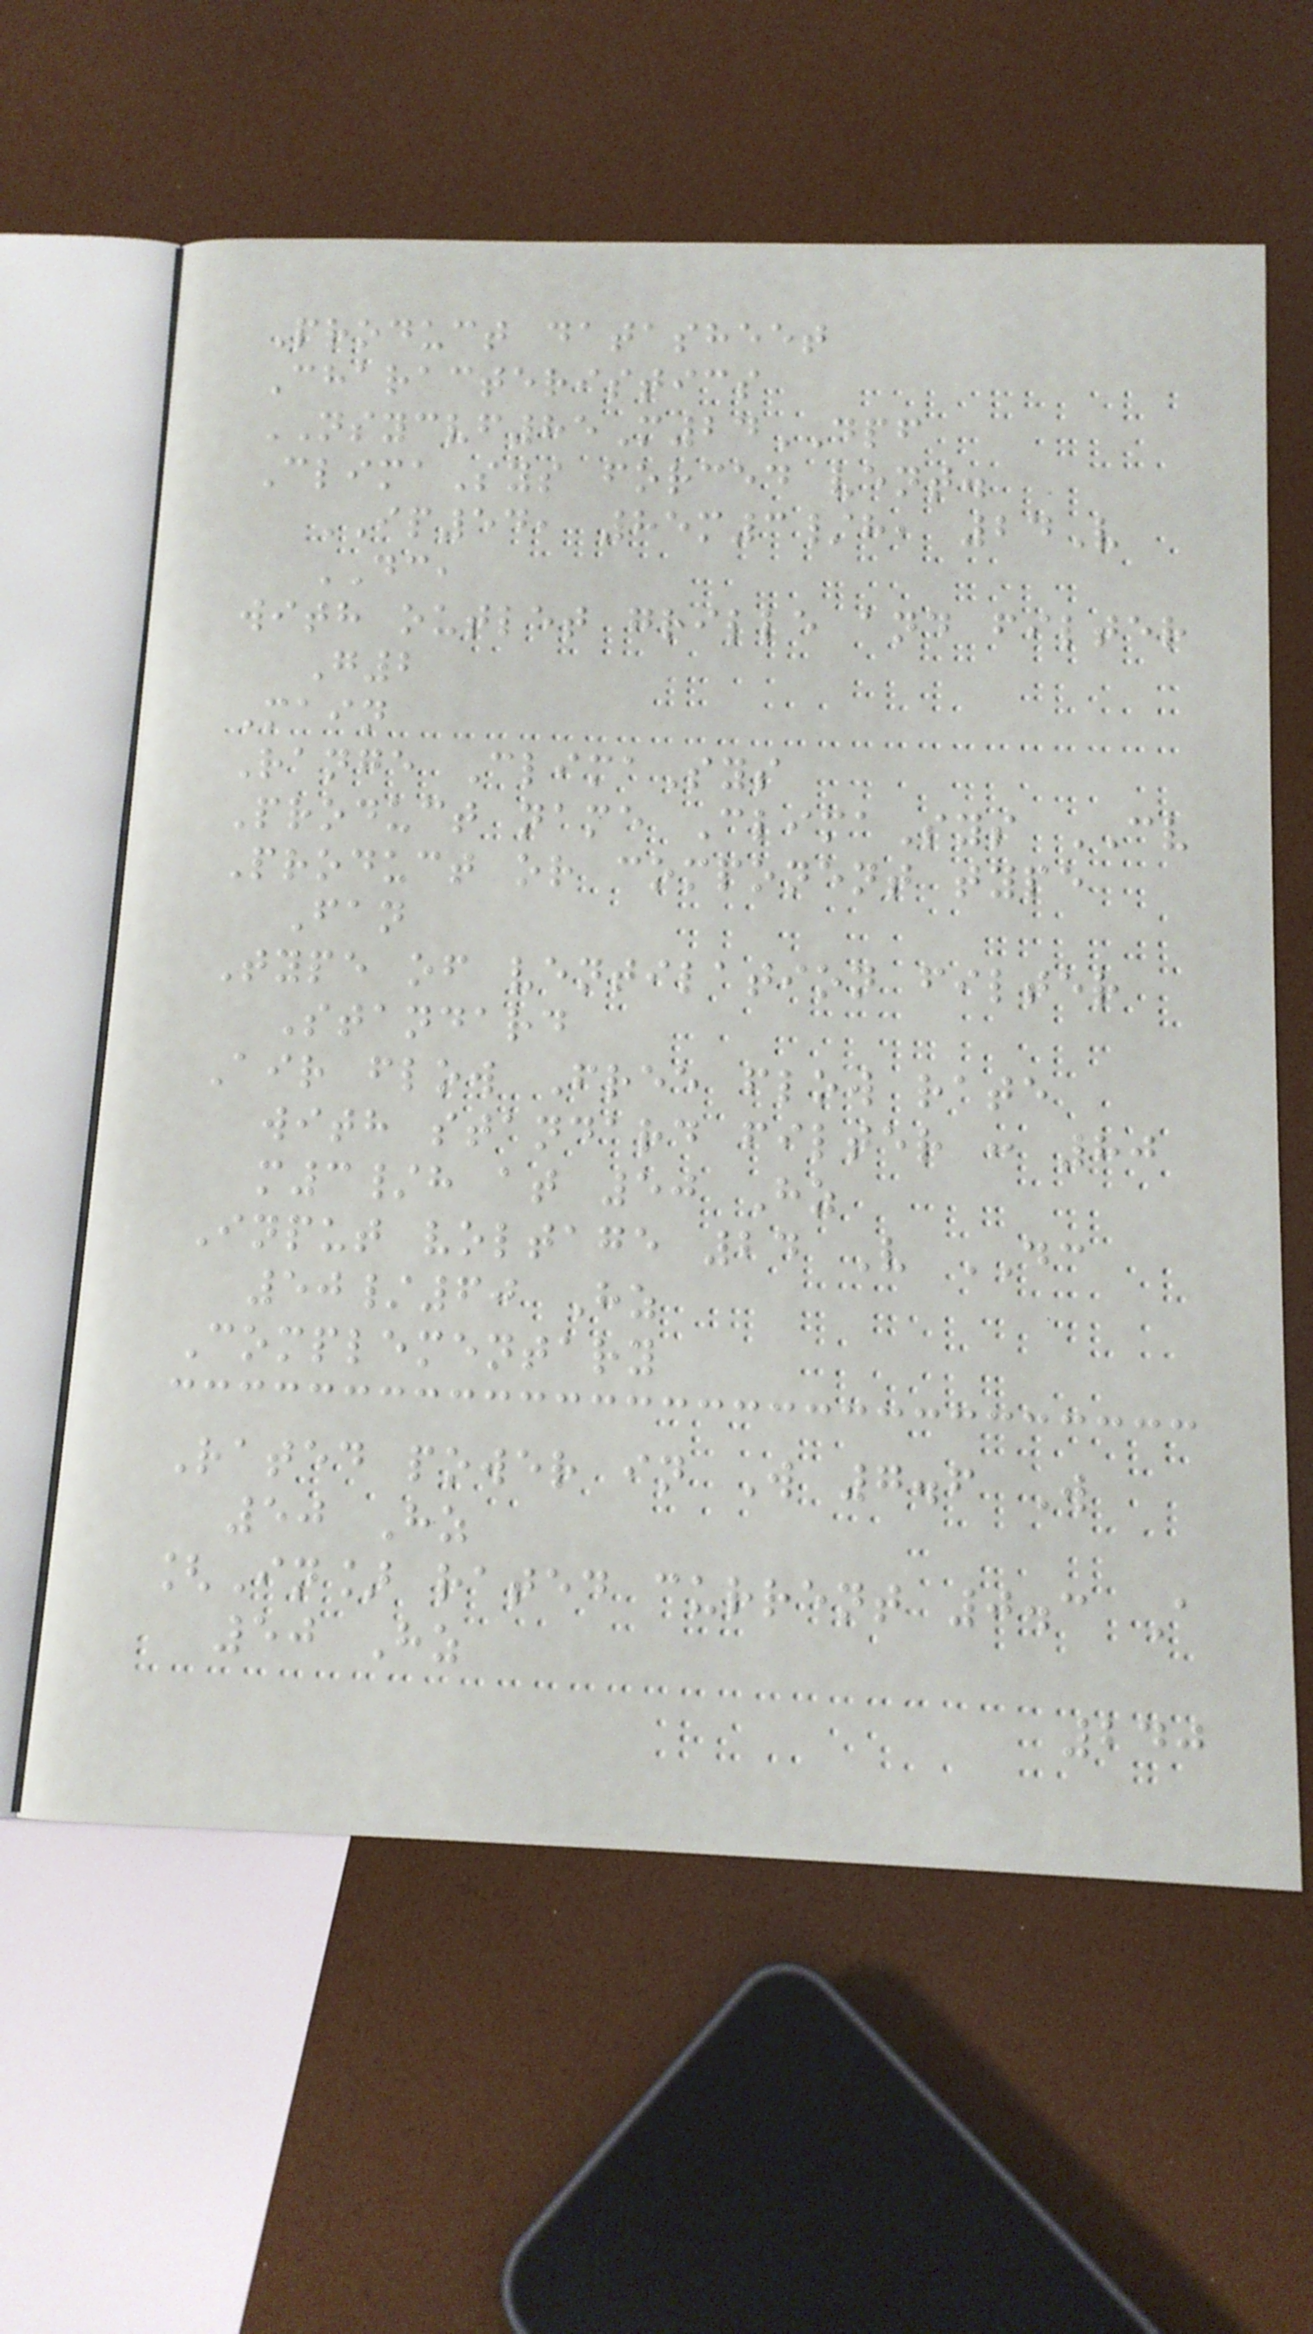Product datasheet
Characteristics
NSYCVF85M24DPF
ClimaSys forced vent.
IP54, 85m3/h, 24V
DC,
with outlet grille and filter
G2
Main
Range ClimaSys
Product name ClimaSys CV
Product or component type
Fan
Type of ventilation filter
Standard
Air flow Free flow rate
with standard filter : 80
m3/h at 50 Hz
Input voltage 24 V DC
50/60 Hz
Complementary
Rated power in W 7.6 W
50 Hz
[In] rated current 0.3 A
50 Hz
240
